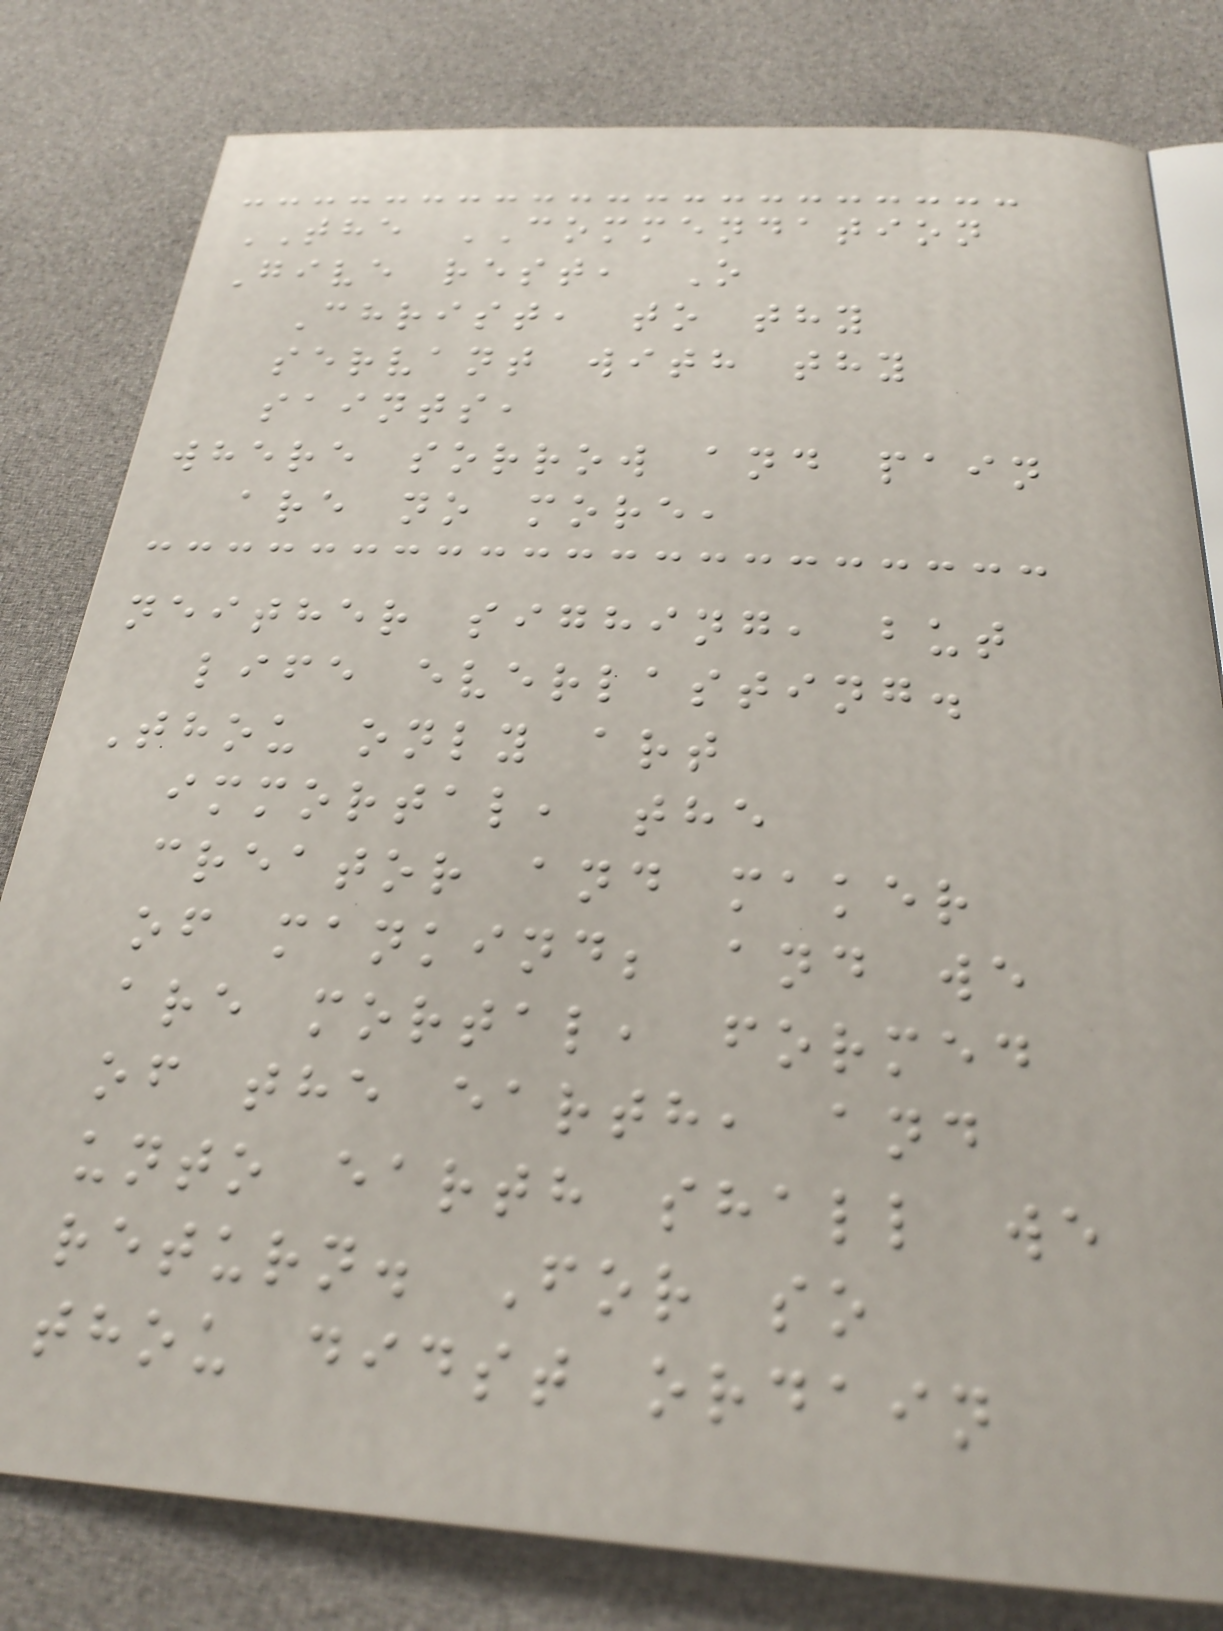THE COMMENDATION
Give rest, O
Christ, to thy
servant with thy
saints,
where sorrow and pain
are no more,
neither sighing, but
life everlasting.
Thou only art
immortal, the
creator and maker
of mankind; and we
are mortal, formed
of the earth, and
unto earth shall we
return. For so
thou didst ordain
